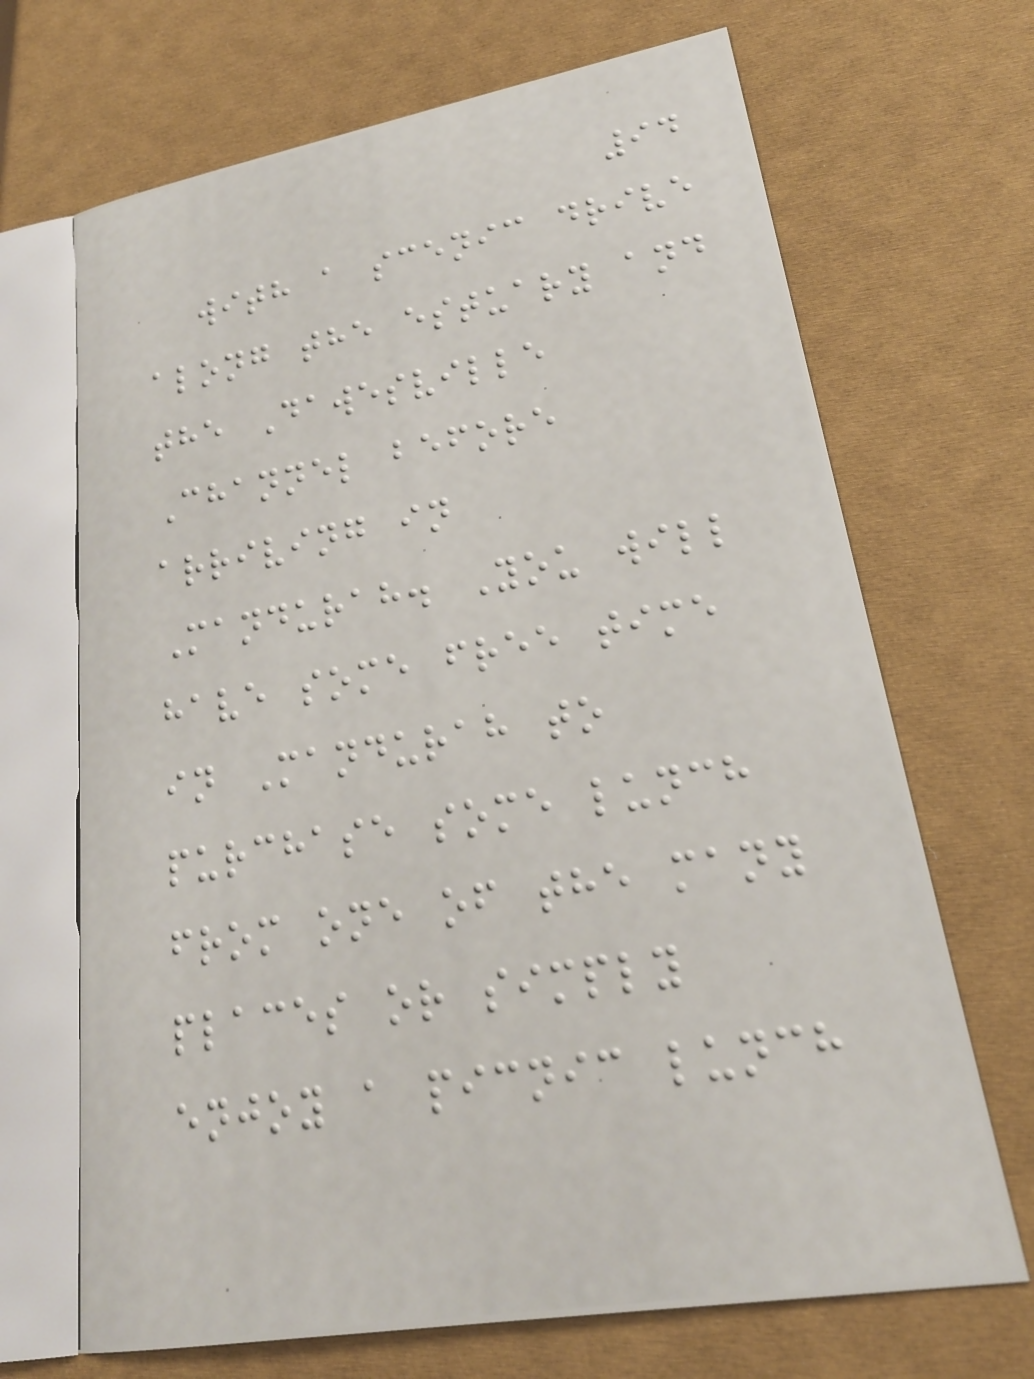94
with a scenic drive
along the estuary and
the Dawesville
Channel before
arriving in
Mandurah. You will
have some free time
in Mandurah to
purchase some lunch
from one of the many
places or simply
enjoy a picnic lunch
